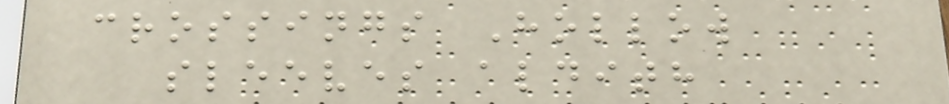crossings Hollow
sleeves aldith
